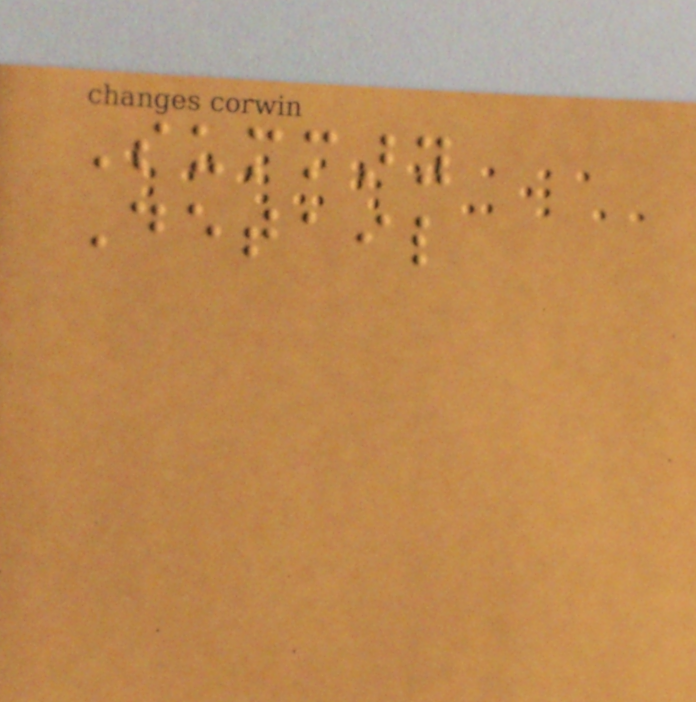Summary
Detail
